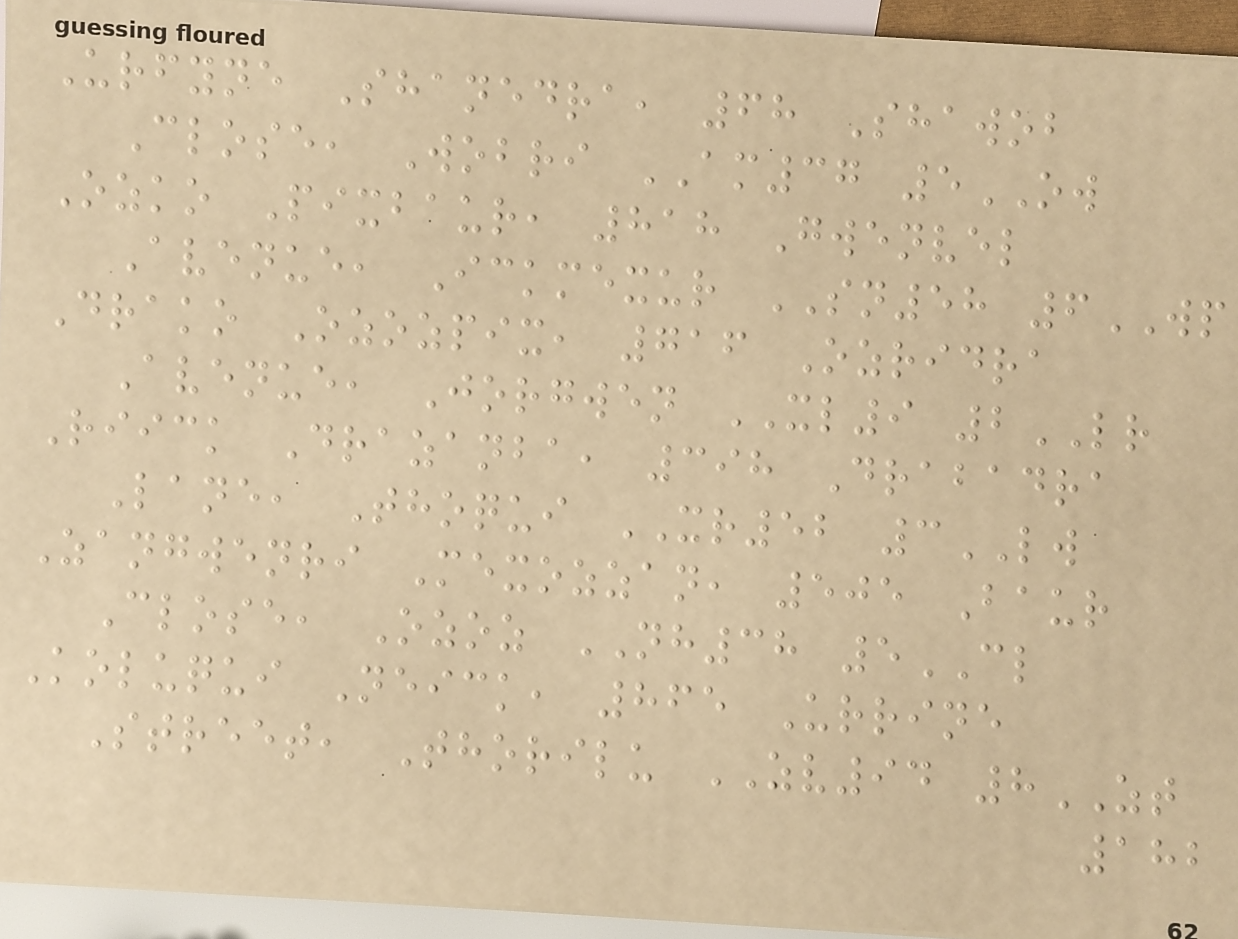Urfyne Shanedra, 68 Shawob
Close, Wobri AM37 5OW
Ozko Pixbaur, 818 Gwenvel
Avenue, Ickmexur SN58 6WP
Drako Ozozpix, 716 Ozridra
Avenue, Jorgwen XL9 2LR
Riick Drazanba, 398 Drabadra
Lane, Thoqui XR52 3LW
Zangwenri Mexozzan, 505 Baur
Close, Ozoz NH38 5CL
Koluqui Neick, 865 Urrine
Street, Thorilu ZV94 8ZT
182
